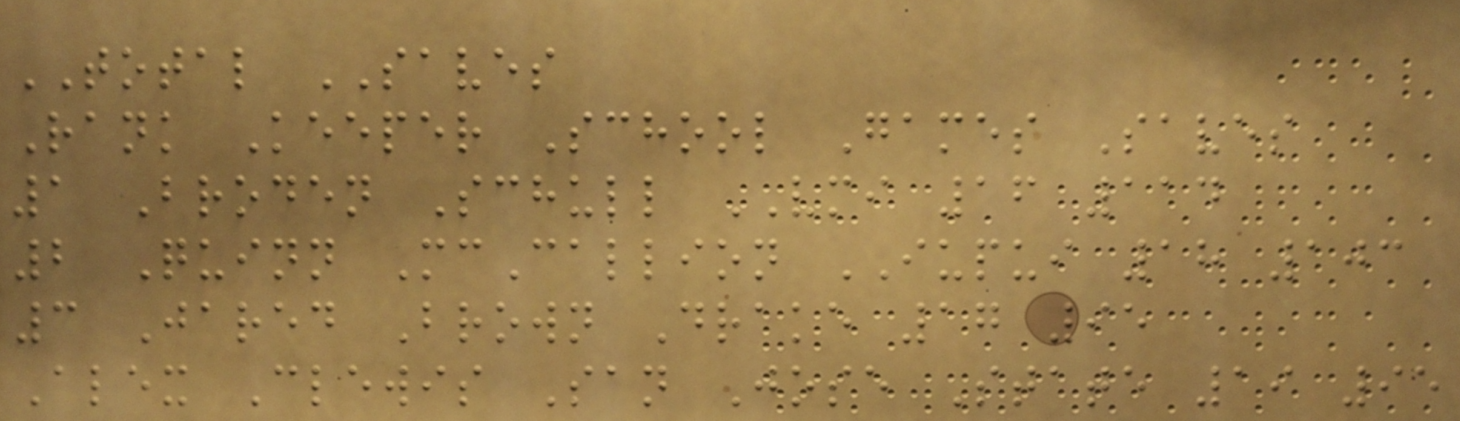TOTAL SAVES
Rank Keeper School Games Saves
1 Broden Schull VMI 16 114
2 Quinn McCallion IUPUI 18 103
3 Jared Brown Drake 17 95
Alex Clewis San Jose State 19 95
